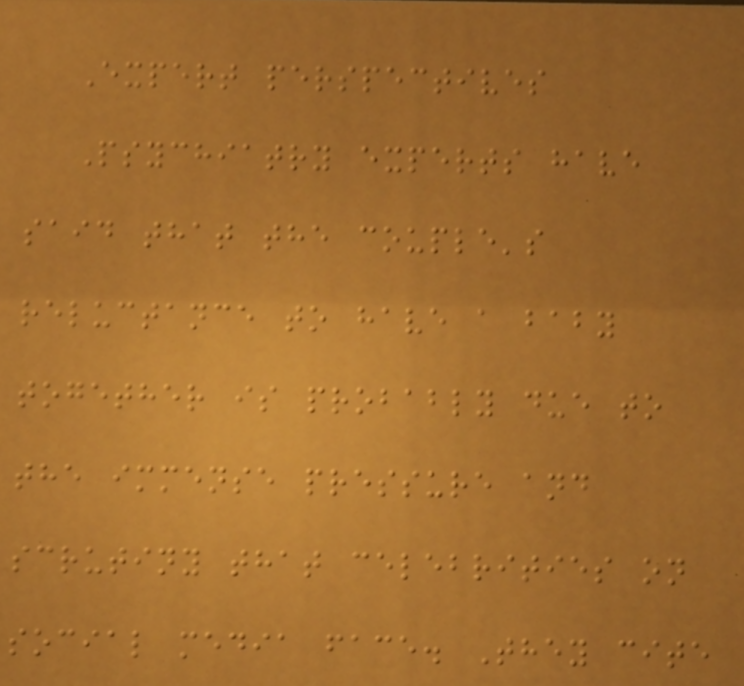Expert perspectives
Psychiatry experts have
said that the couple's
reluctance to have a baby
together is probably due to
the immense pressure and
scrutiny that celebrities on
social media face. They cite
